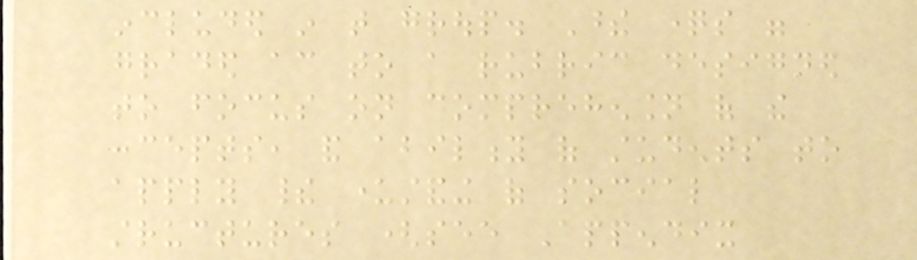included in that group. These questions were
graded according to a rubric designed
to focus on comprehension of the
concepts, and ability of students to
apply their understanding of social
structures (see Appendix
